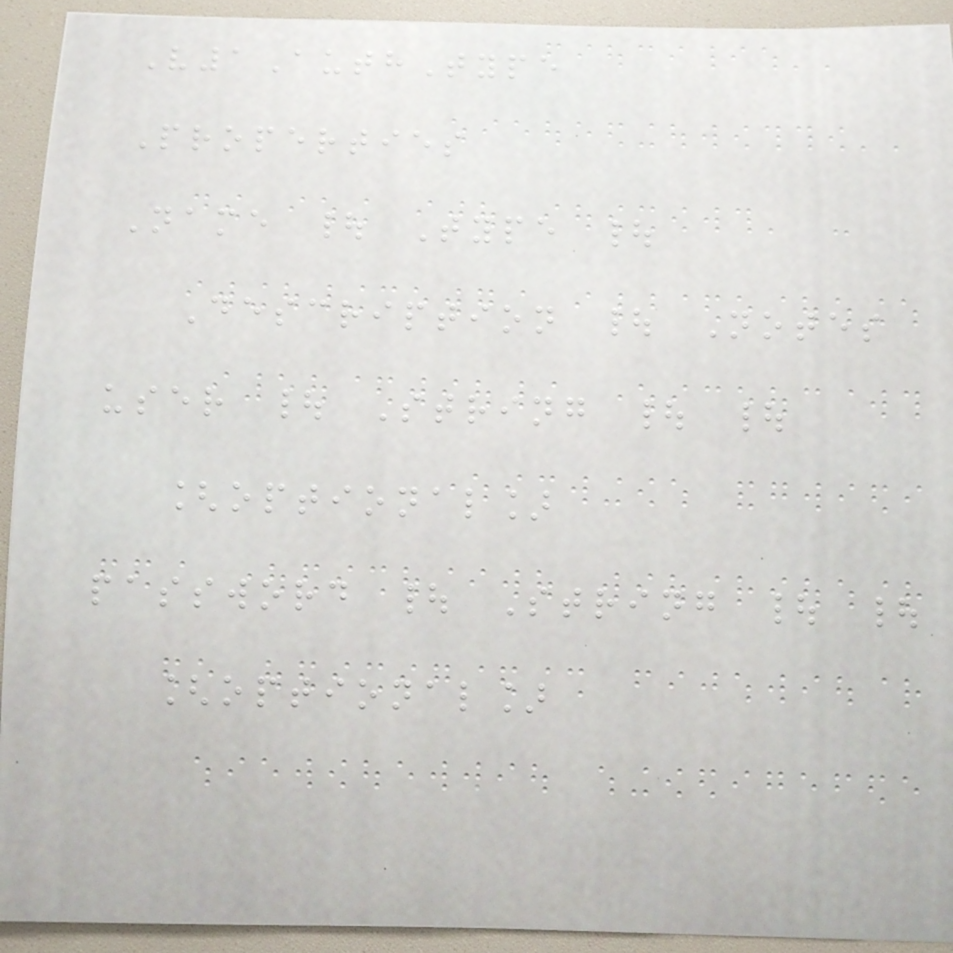V1AuthType
Properties
Name | Type |
Description | Notes
user | String | |
[optional]
password | String | |
[optional]
